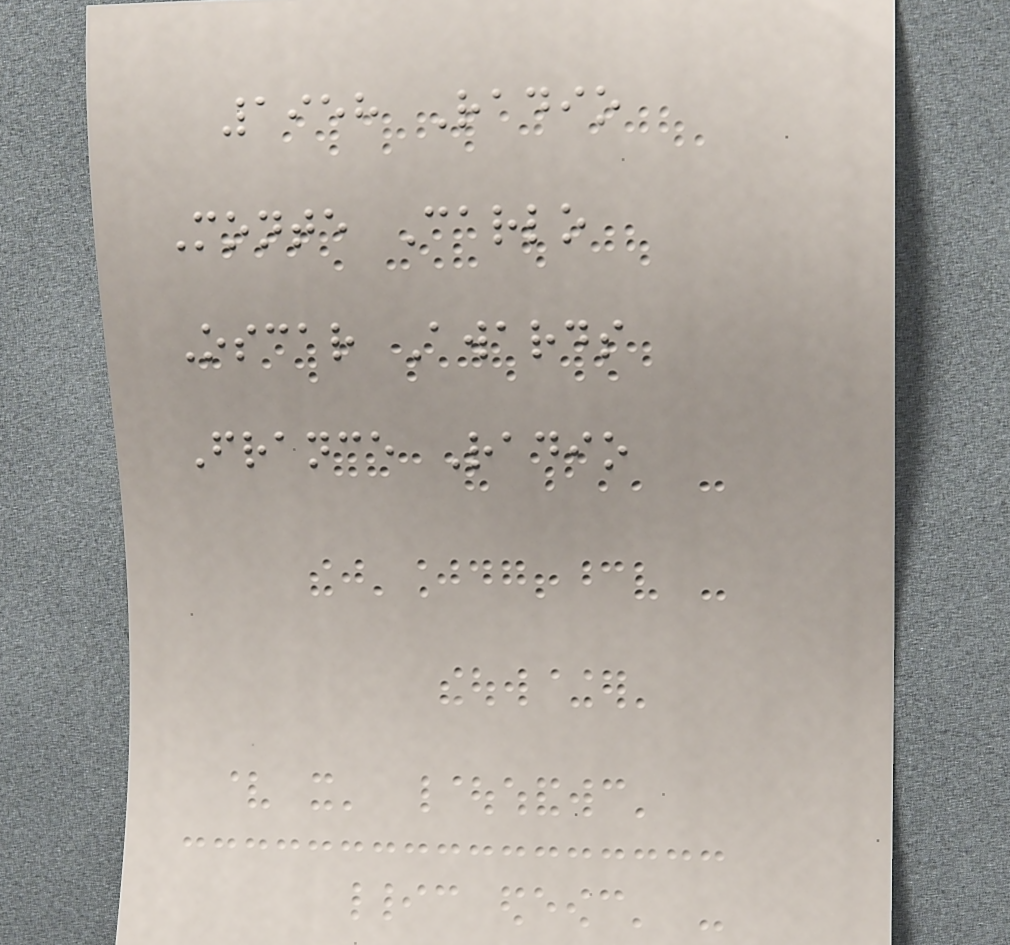1958 Radio
Monte Carlo
Oscar Awards
France Radio
